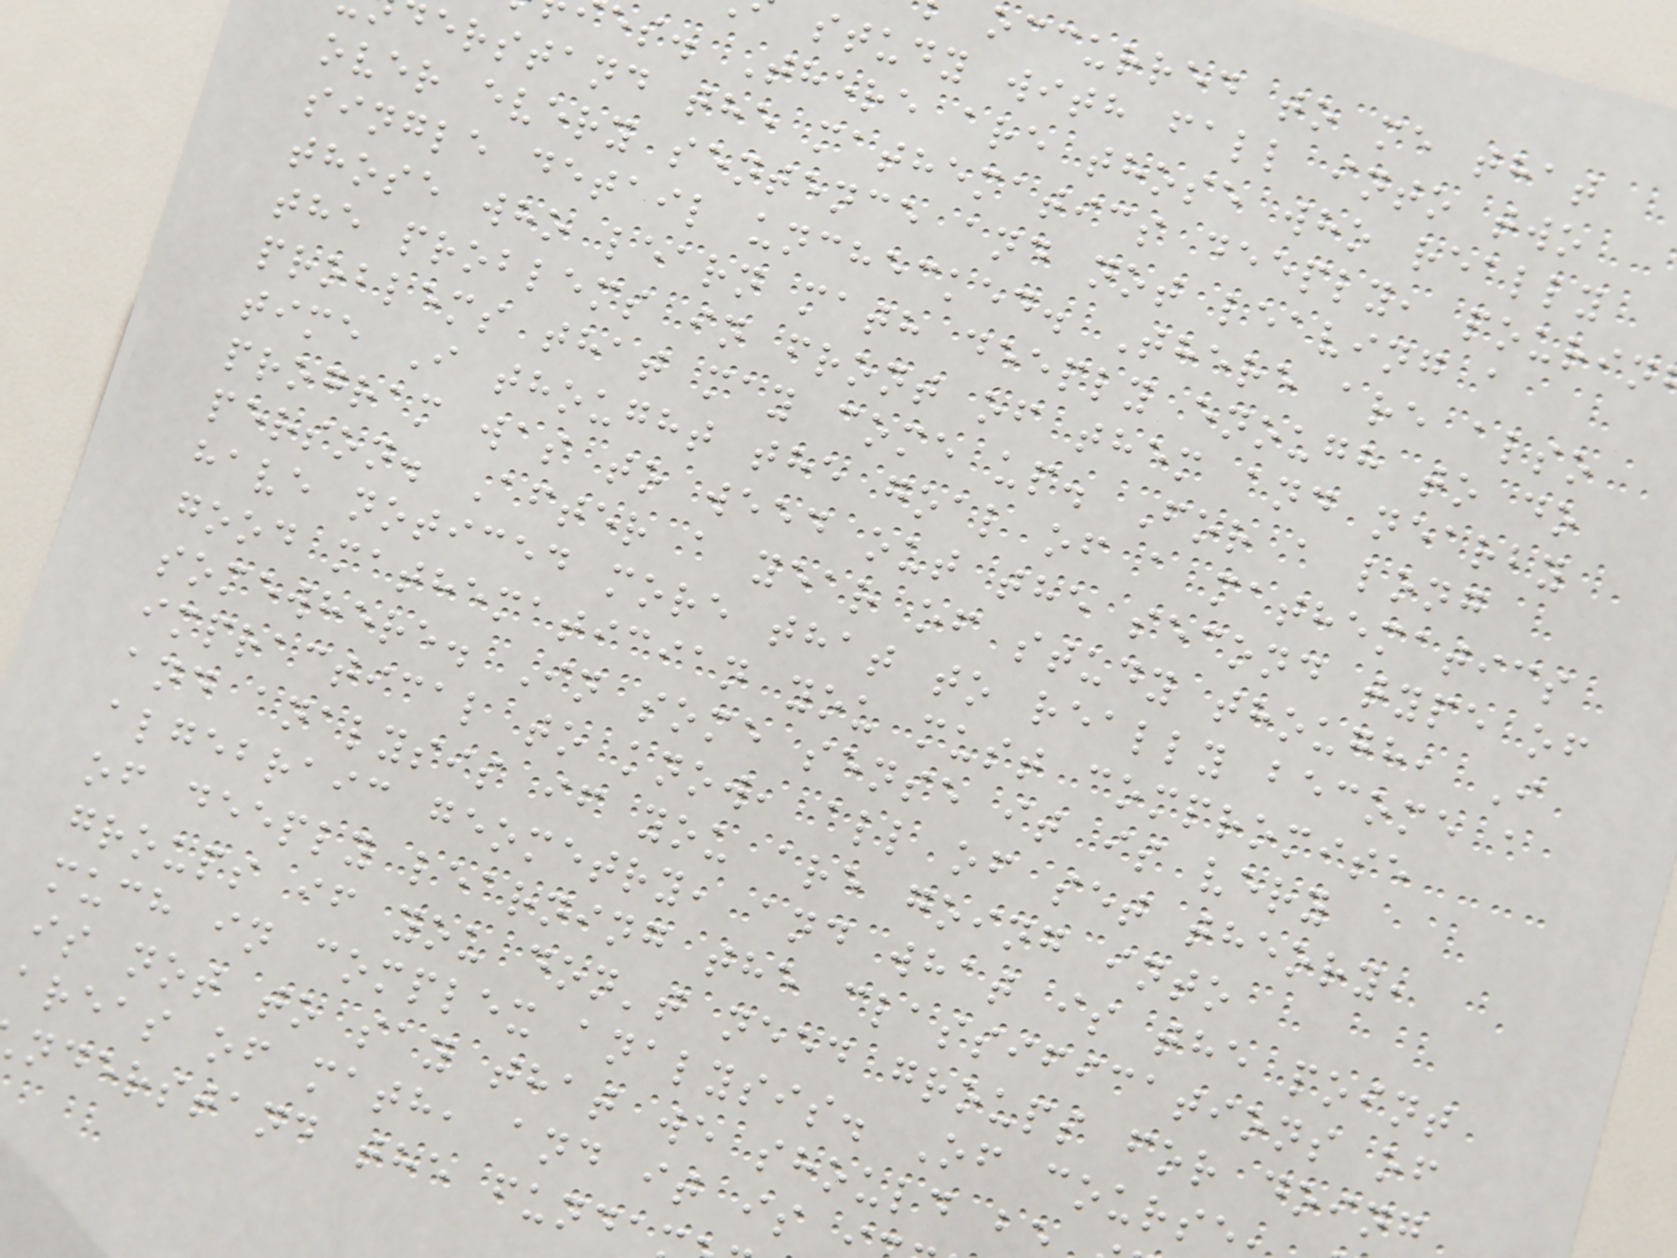occurred to me that
study with fall into two
es. There are those who really
erstand the mathematics deeply, pourin
over every sentence and not leaving a
single detail unchecked. There are also
those who learn math deeply enough to do
the problems in front of them and nearby
problems that may come up. For a long
time I thought the goal of a mathematics
program was to weed out the second type of
person. After a year of study though, I
have noticed more that to really become a
good mathematician you must compromise
somewhere. In some sense it is very
impractical to know, all of set theory,
and analysis if you are going into
algebraic geometry, and what is the point
of deeply learning the classifications of
groups if you don't need groups for doing
much in complex analysis. Of course
is not to say that we should b
areas of math, and it is
nderstand the funda
